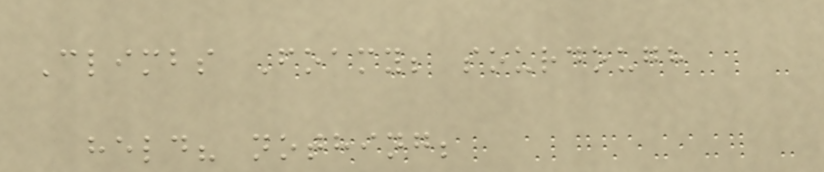Climbs Foamy; sourdough
held? nothing;
